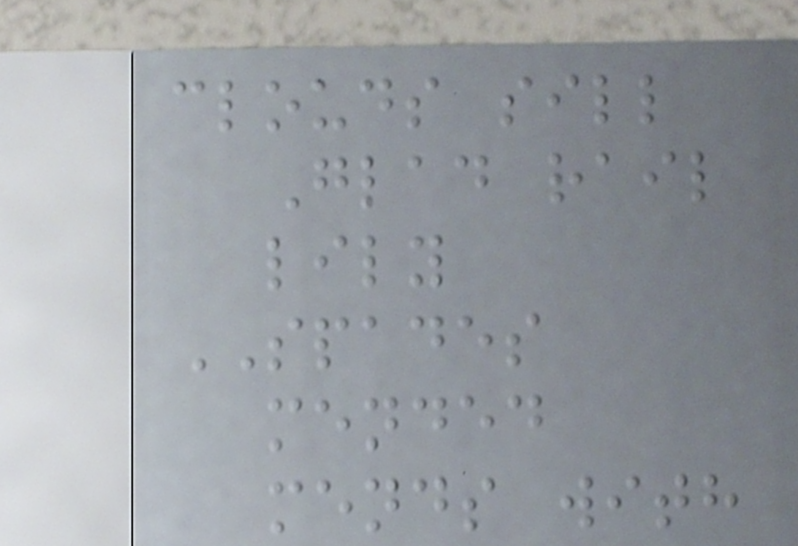clouds sill
Glad rail
lily
SPADES
mended
mends with
